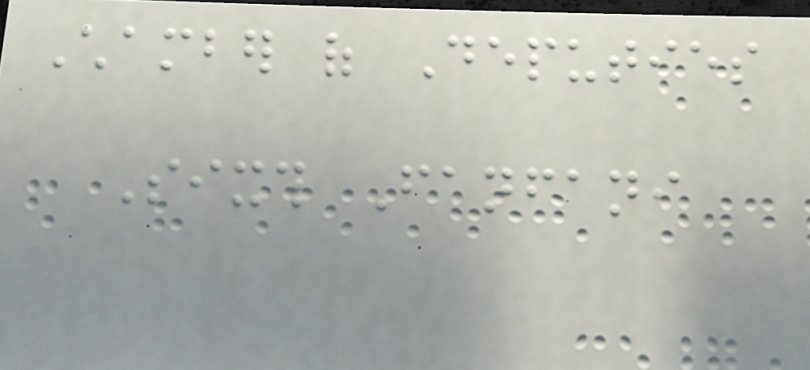Chamber of Deputies
Sixth Fanfani
